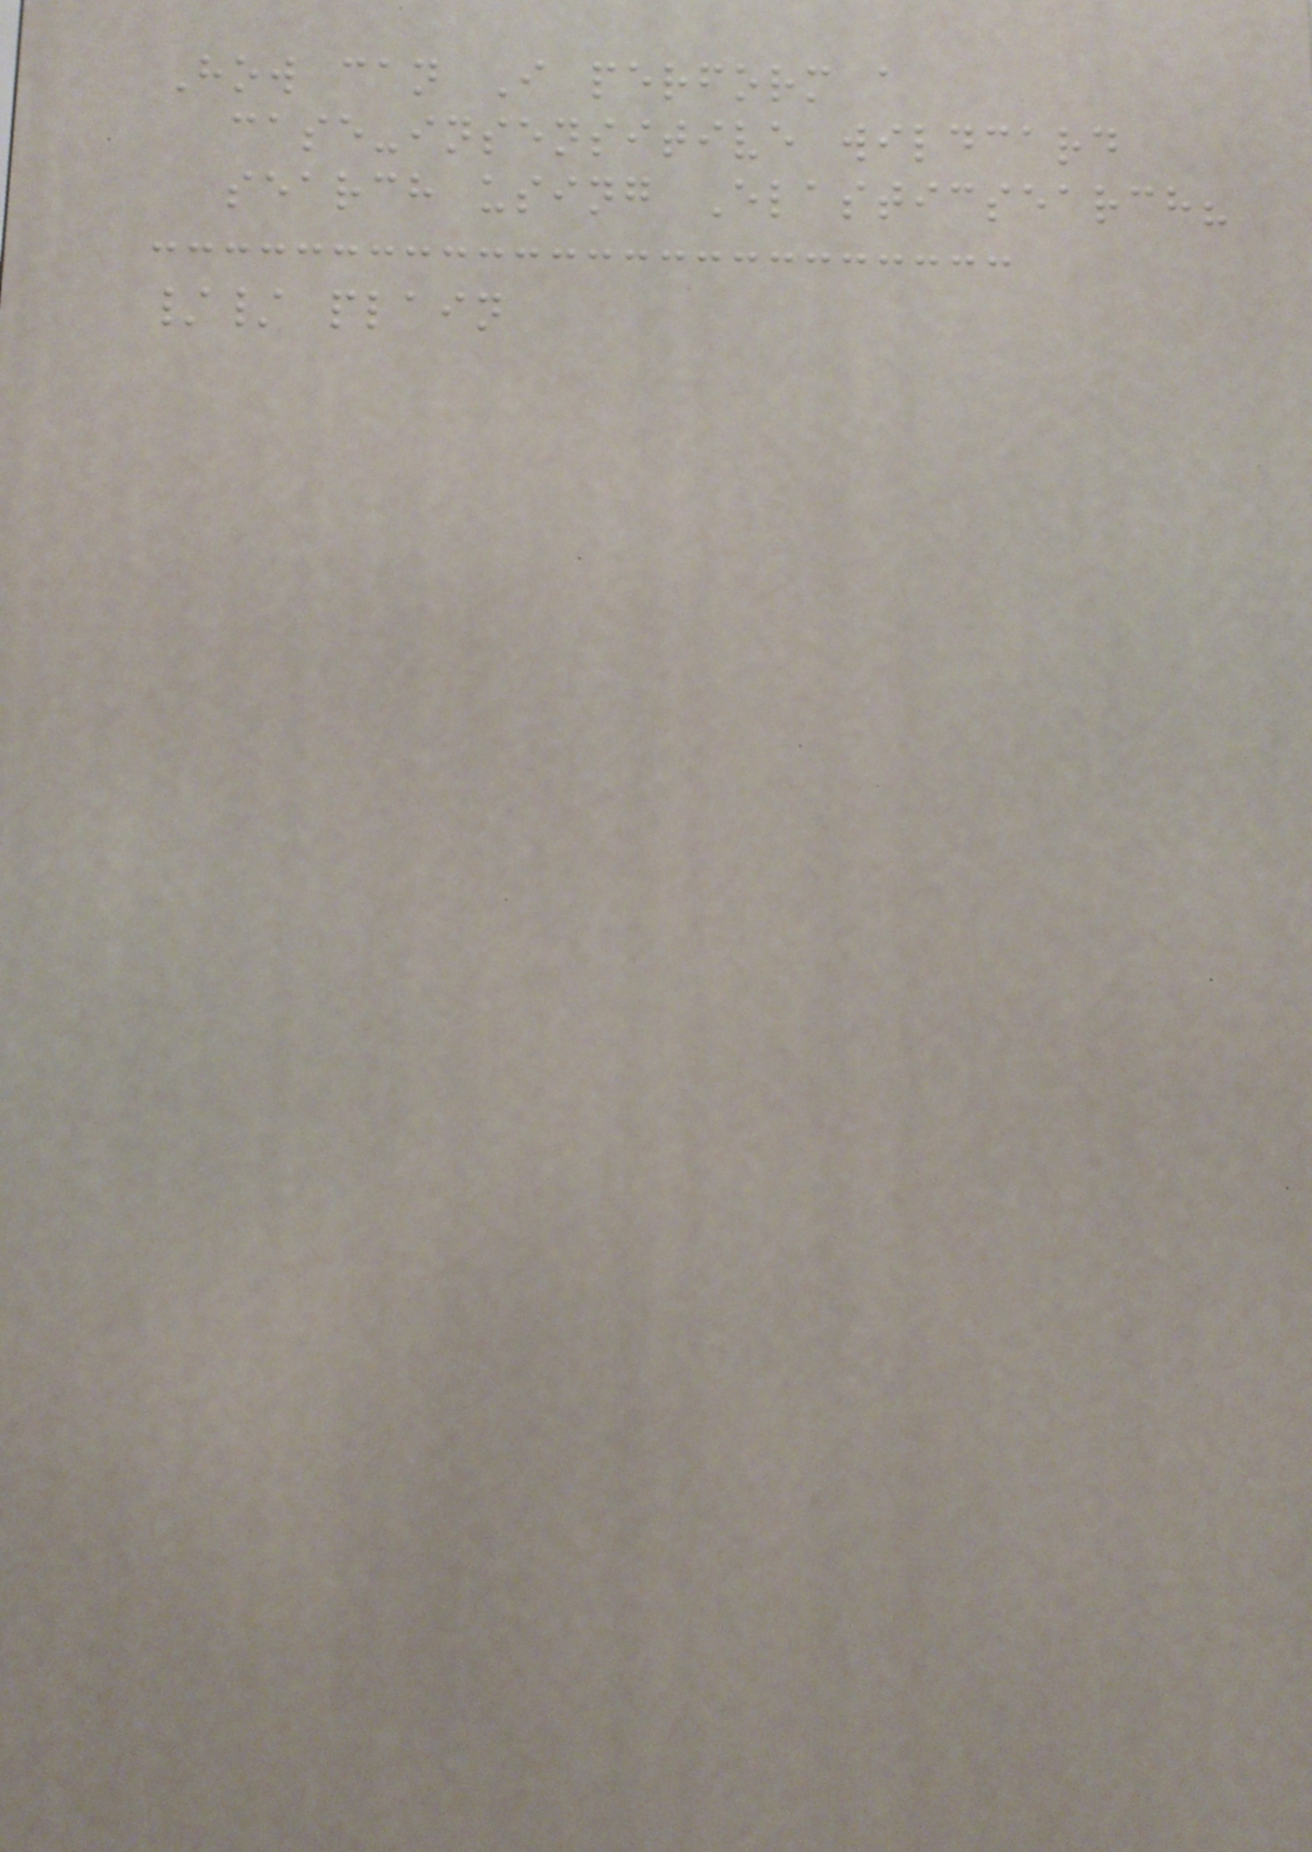How can I perform a
case-insensitive wildcard
search using Elasticsearch?
// plain
